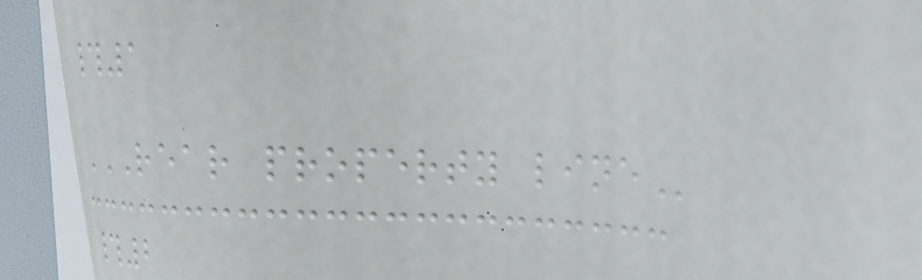#1
REAR PROPERTY LINE
#2
